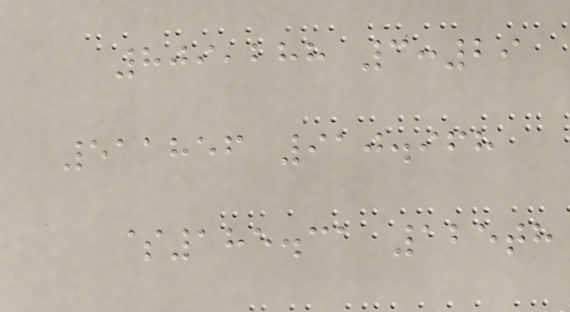809,288 3:29
511856 910.968
$185.31 125th
